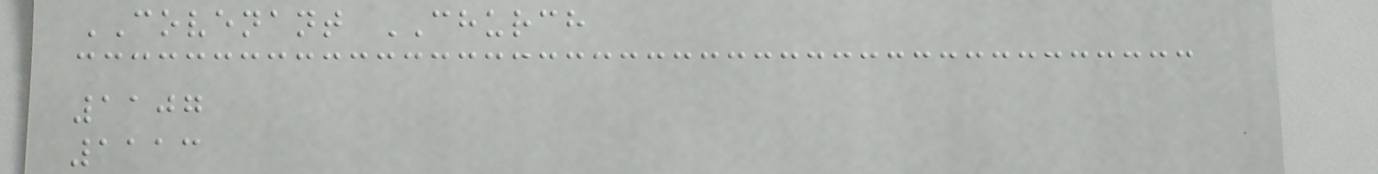COVENANT CHURCH
1107
1113
